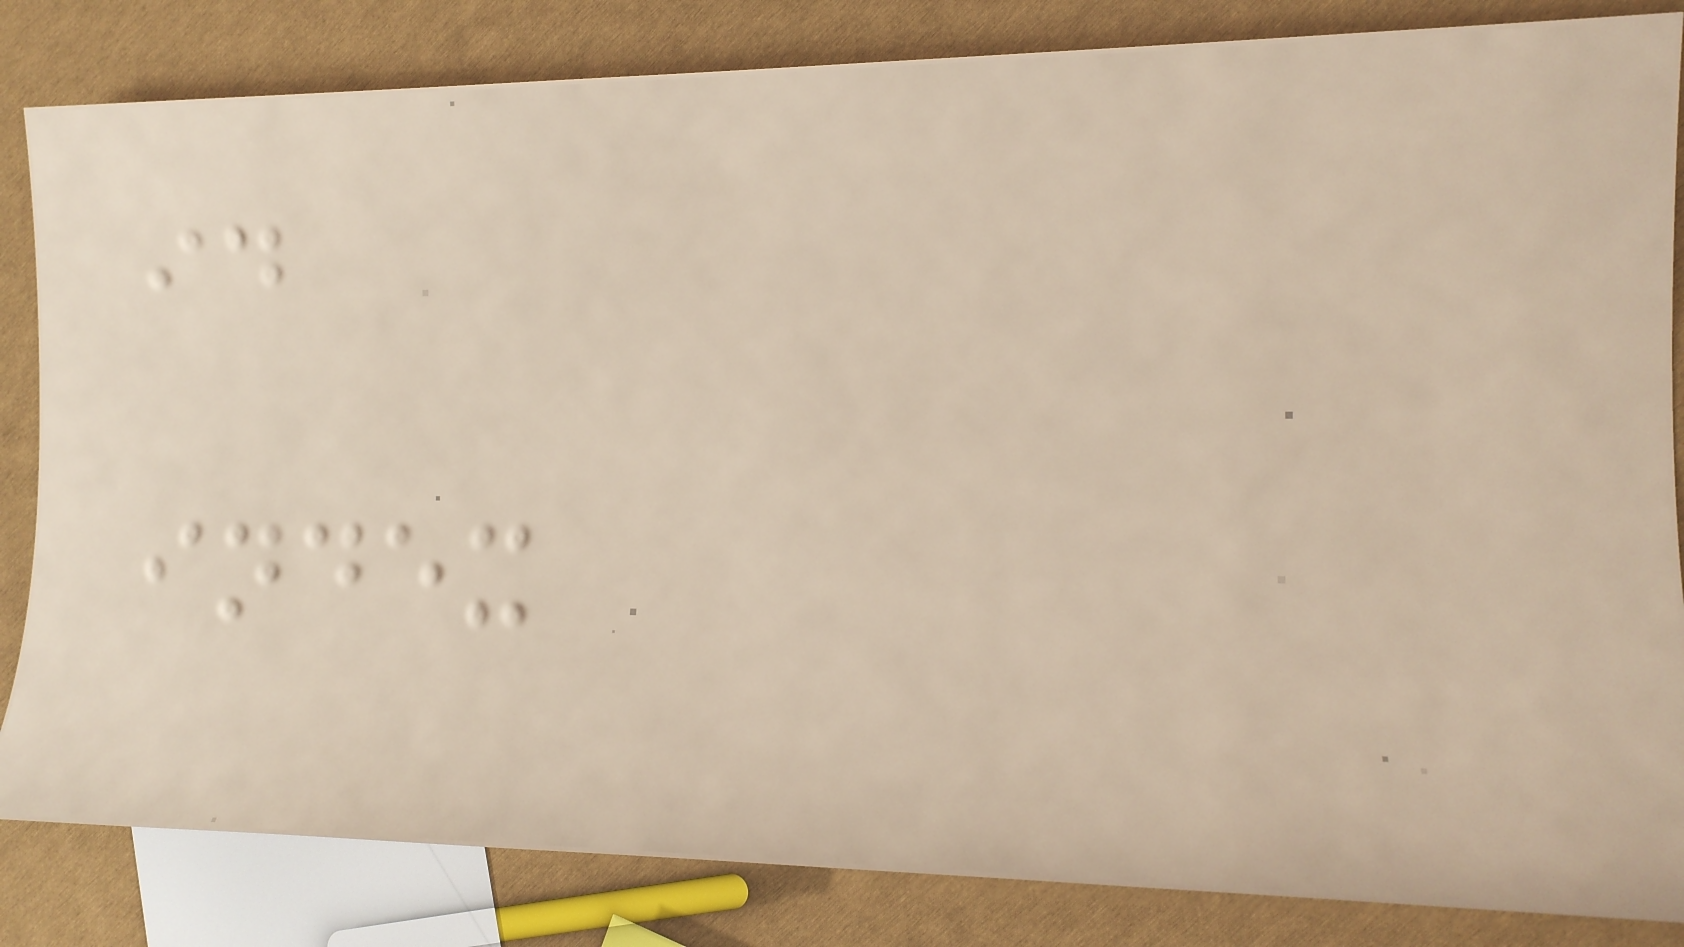id
index
